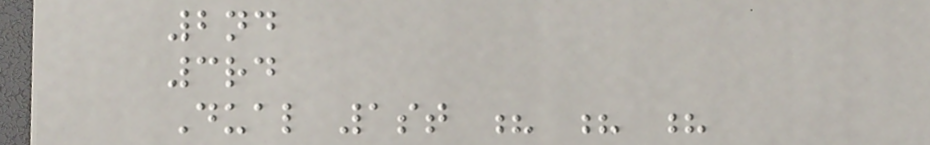2nd
3rd
Dual 1st ? ? ?
